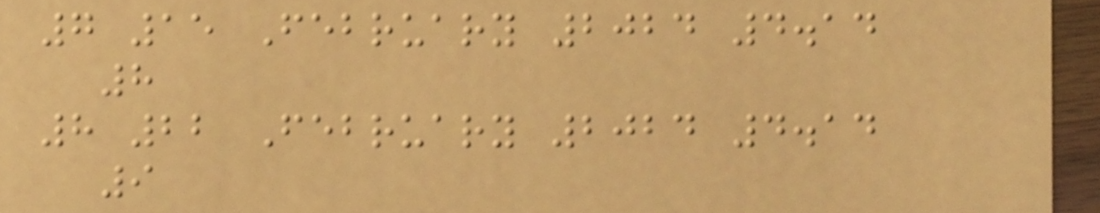7 15 February 2024 4.14
8
8 22 February 2024 4.14
9
